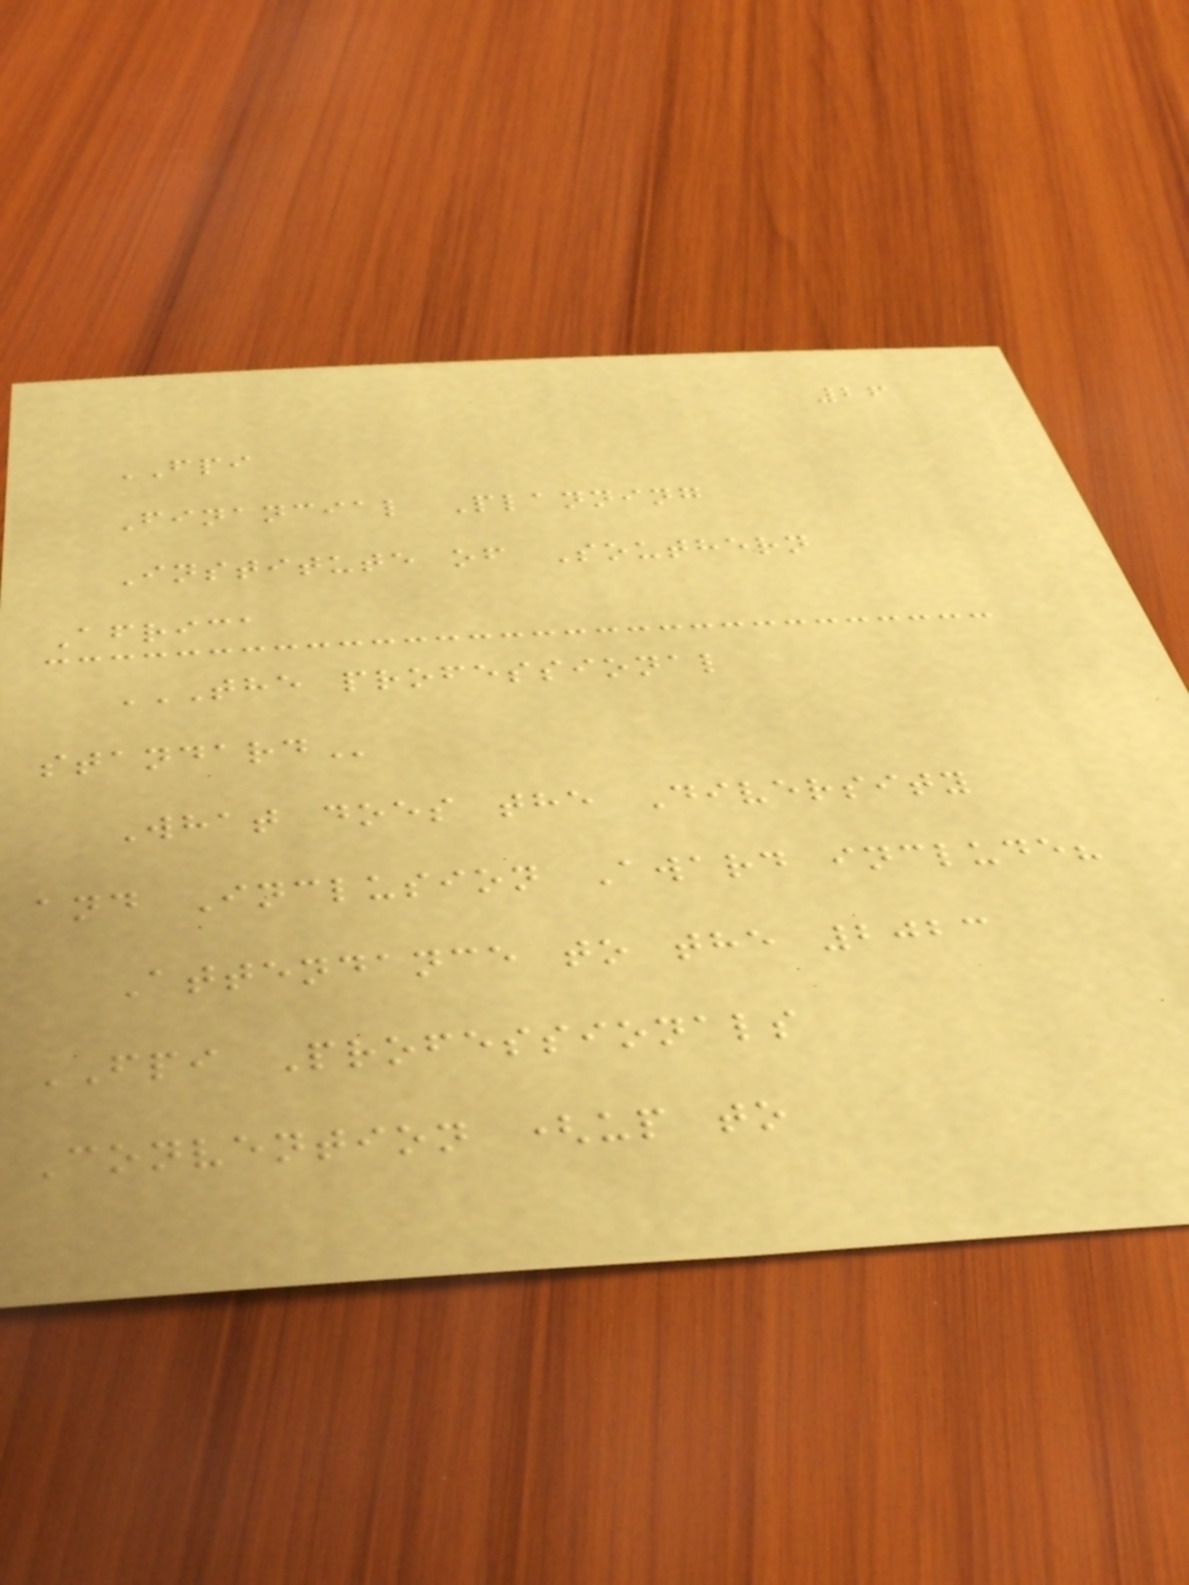26
FPI
Financial Planning
Institute of Southern
Africa
THE PROFESSIONAL
STANDARD
What does the Diversity
and Inclusion Award include?
Attendance to the 2023
FPI Professionals
Convention (up to
